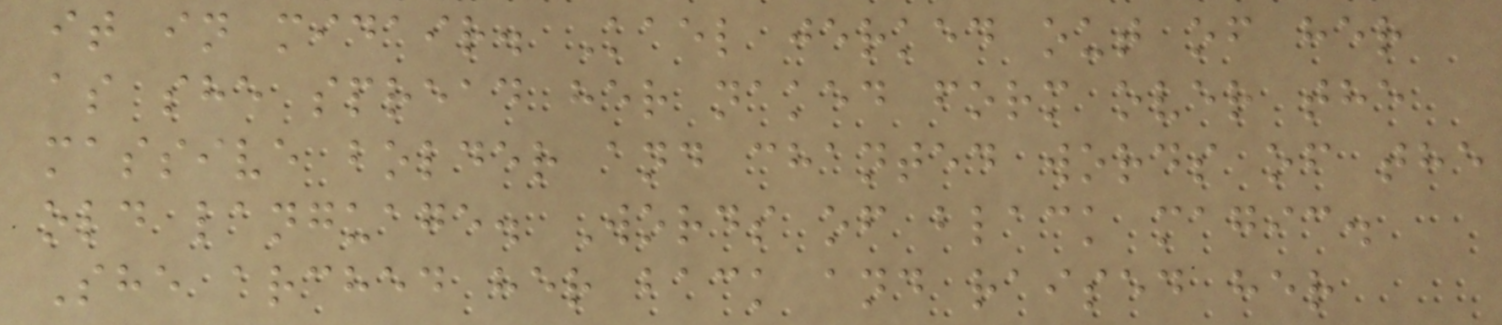it in midair. Kael jerked out of her
as she spread her naked form over the
massive bolder and chanted words of the
old language. Words of black magic.
She arched her back and raised her
